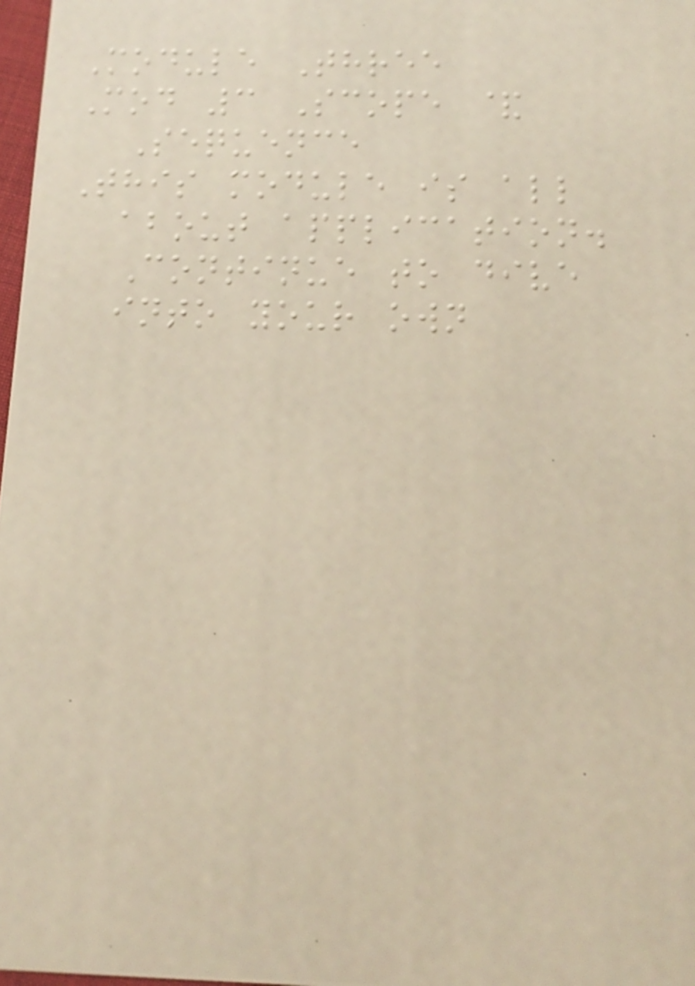Module Three
Mod 3 Scope &
Sequence
This module is all
about application.
Continue to dive
into your own
